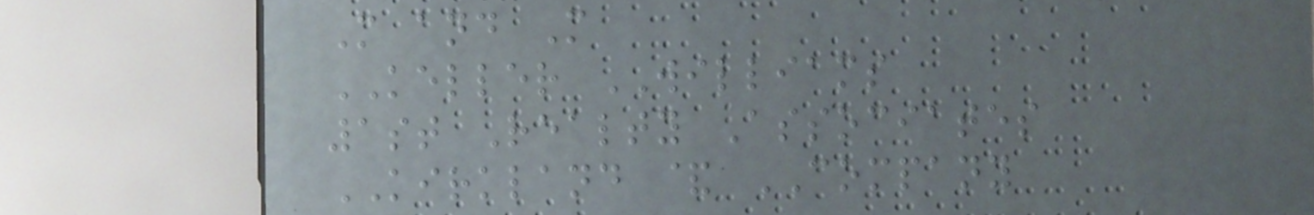M and M
KELLER WILLIAMS
1st Realty Associates
KIRKLAND & COMPANY
